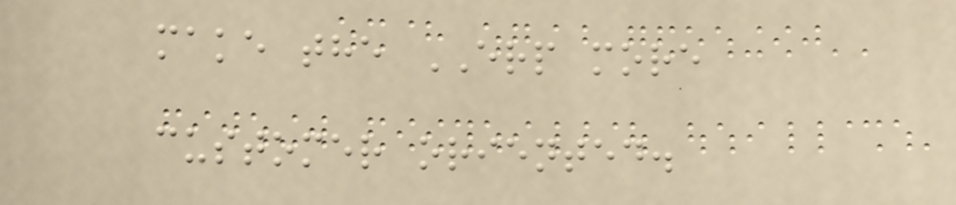make the ERP more
customer oriented.
